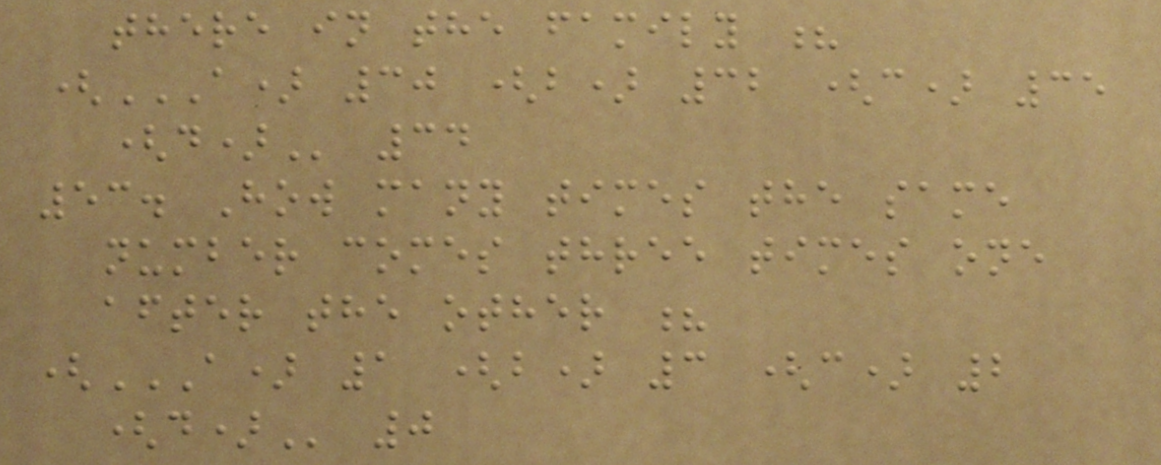there in the family ?
(A) 30 (B) 32 (C) 35
(D) 34
53. How many times the same
number comes three times one
after the other ?
(A) 1 (B) 3 (C) 2
(D) 0
